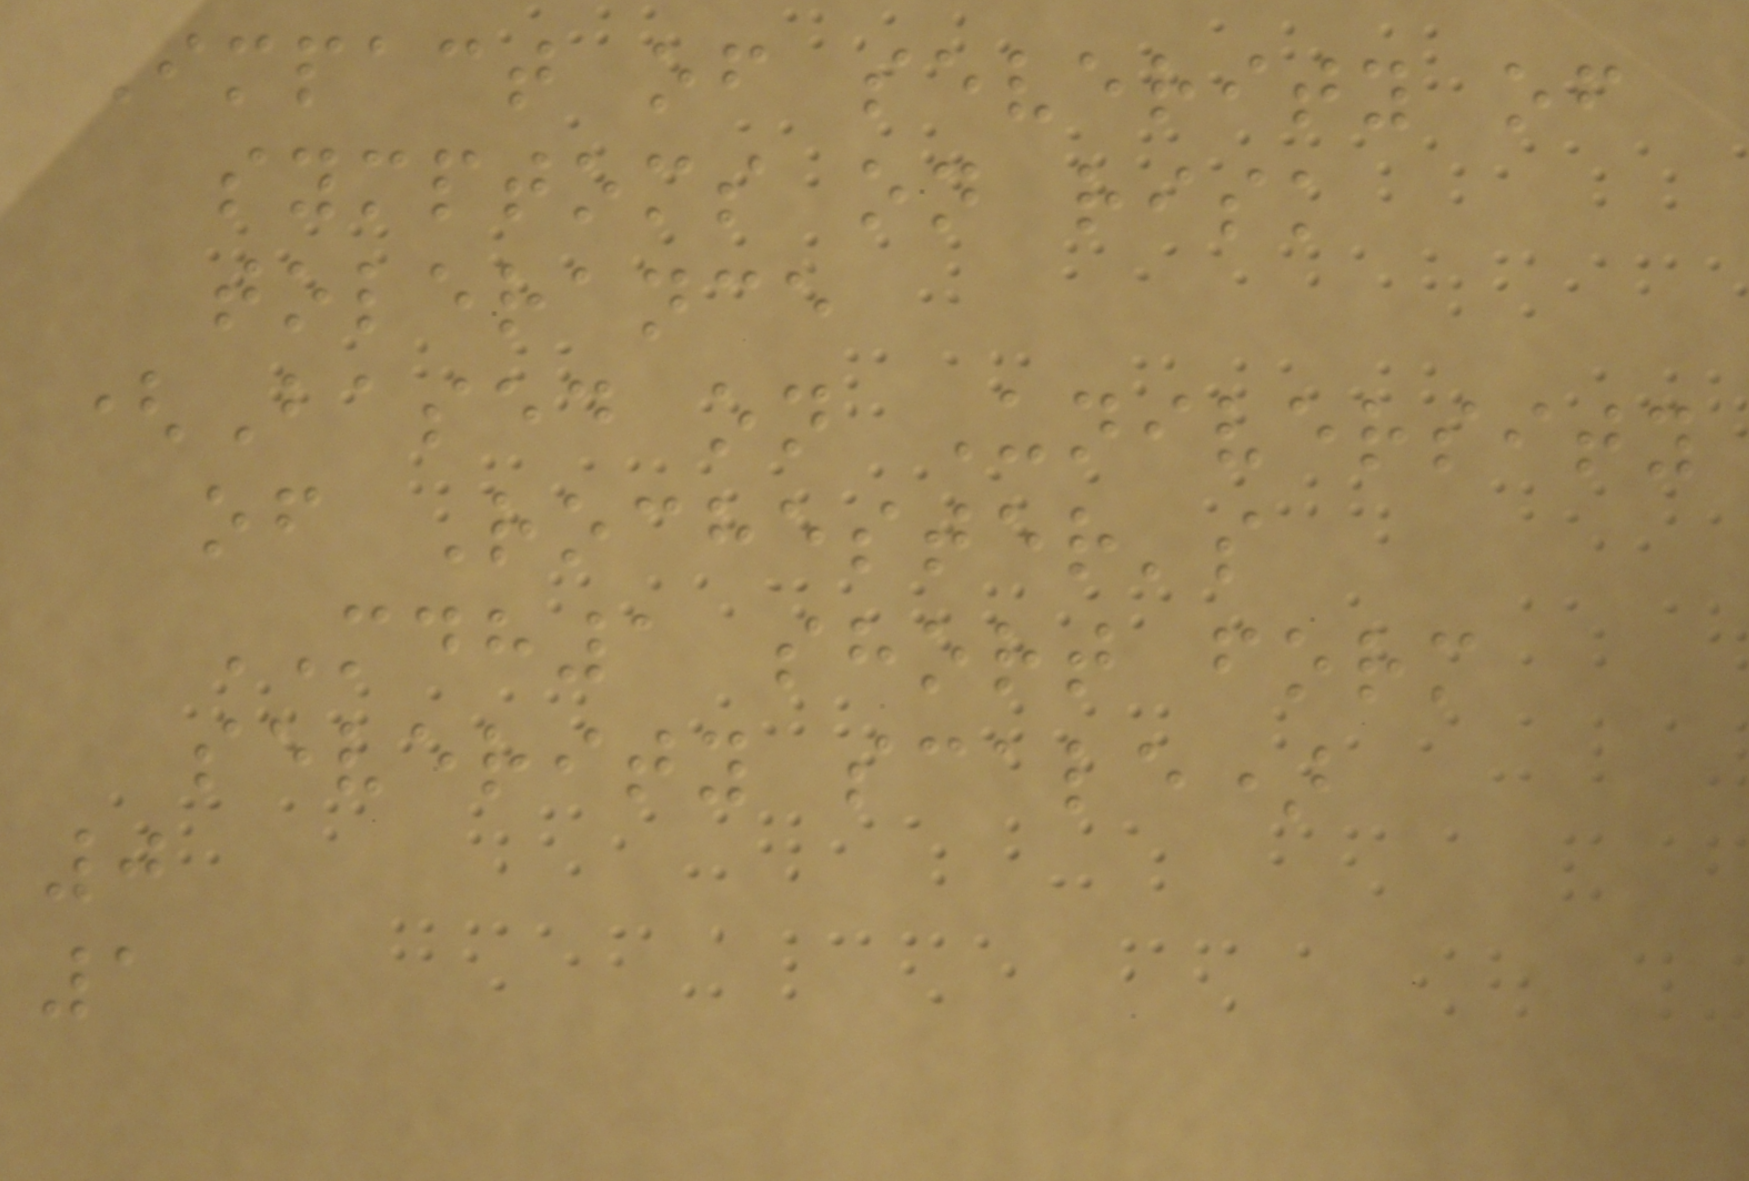Impact of severity of
symptoms on risk
tolerance
(Based on University
of Rochester's
MDH1 short form
severity scale)
0
1
